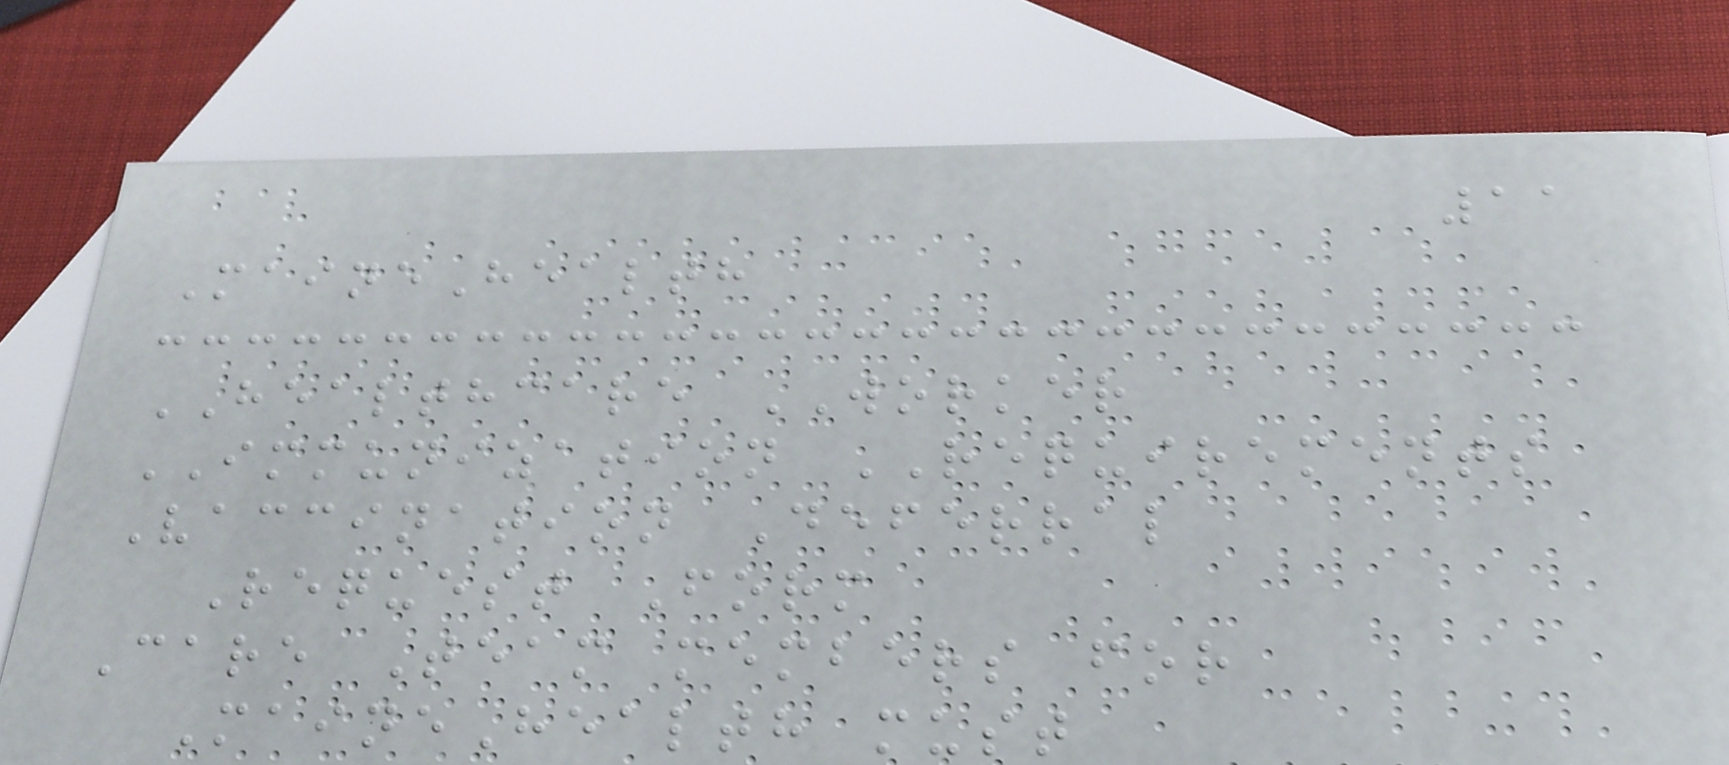11
MaineHealth
HEALTHCARE WORKER
IMMUNIZATION REQUIREMENTS
Vaccination Deferral
Request Form
Care Team members for
MaineHealth must
